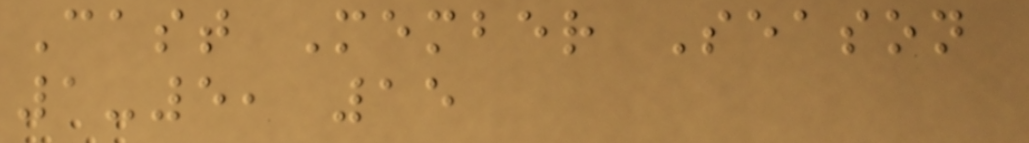Cast Member Season
1-5, 15
